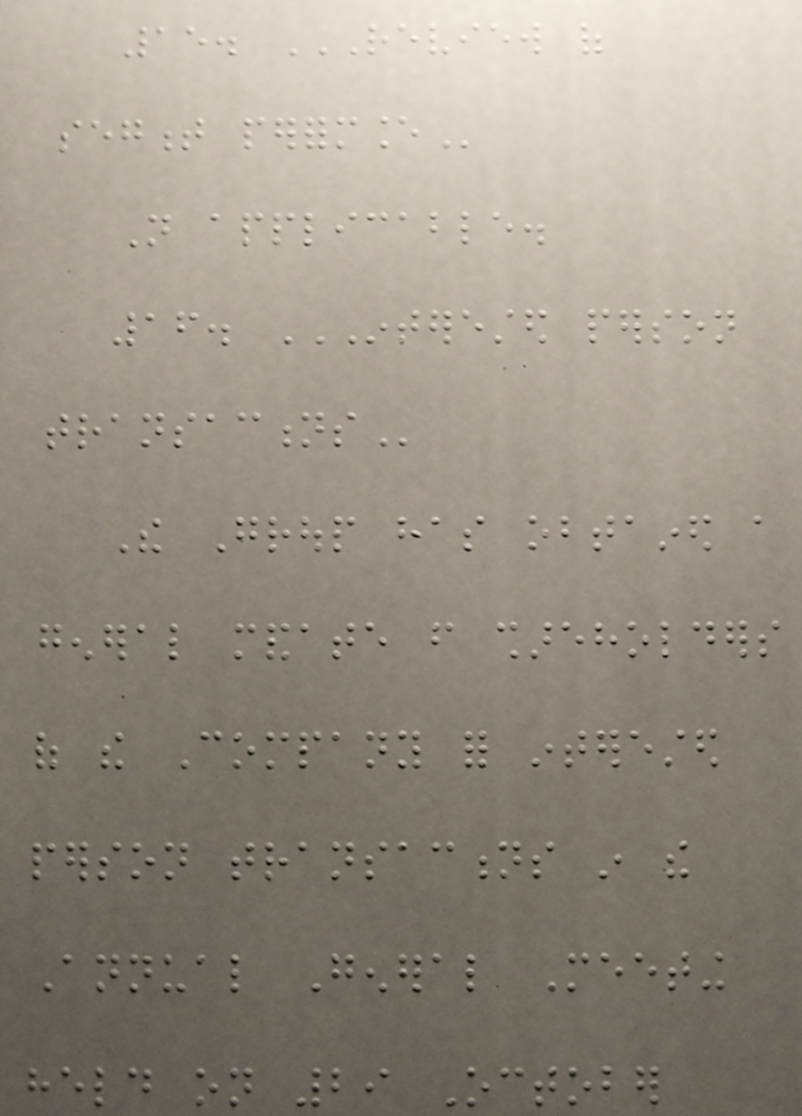15. REVIEW OF
SEGMENT PERFORMANCE
Not applicable.
16. INTERESTED PERSON
TRANSACTIONS
The Group has obtained a
general mandate from shareholders
of the Company for interested
person transactions in the
Annual General Meeting
held on 29 October
